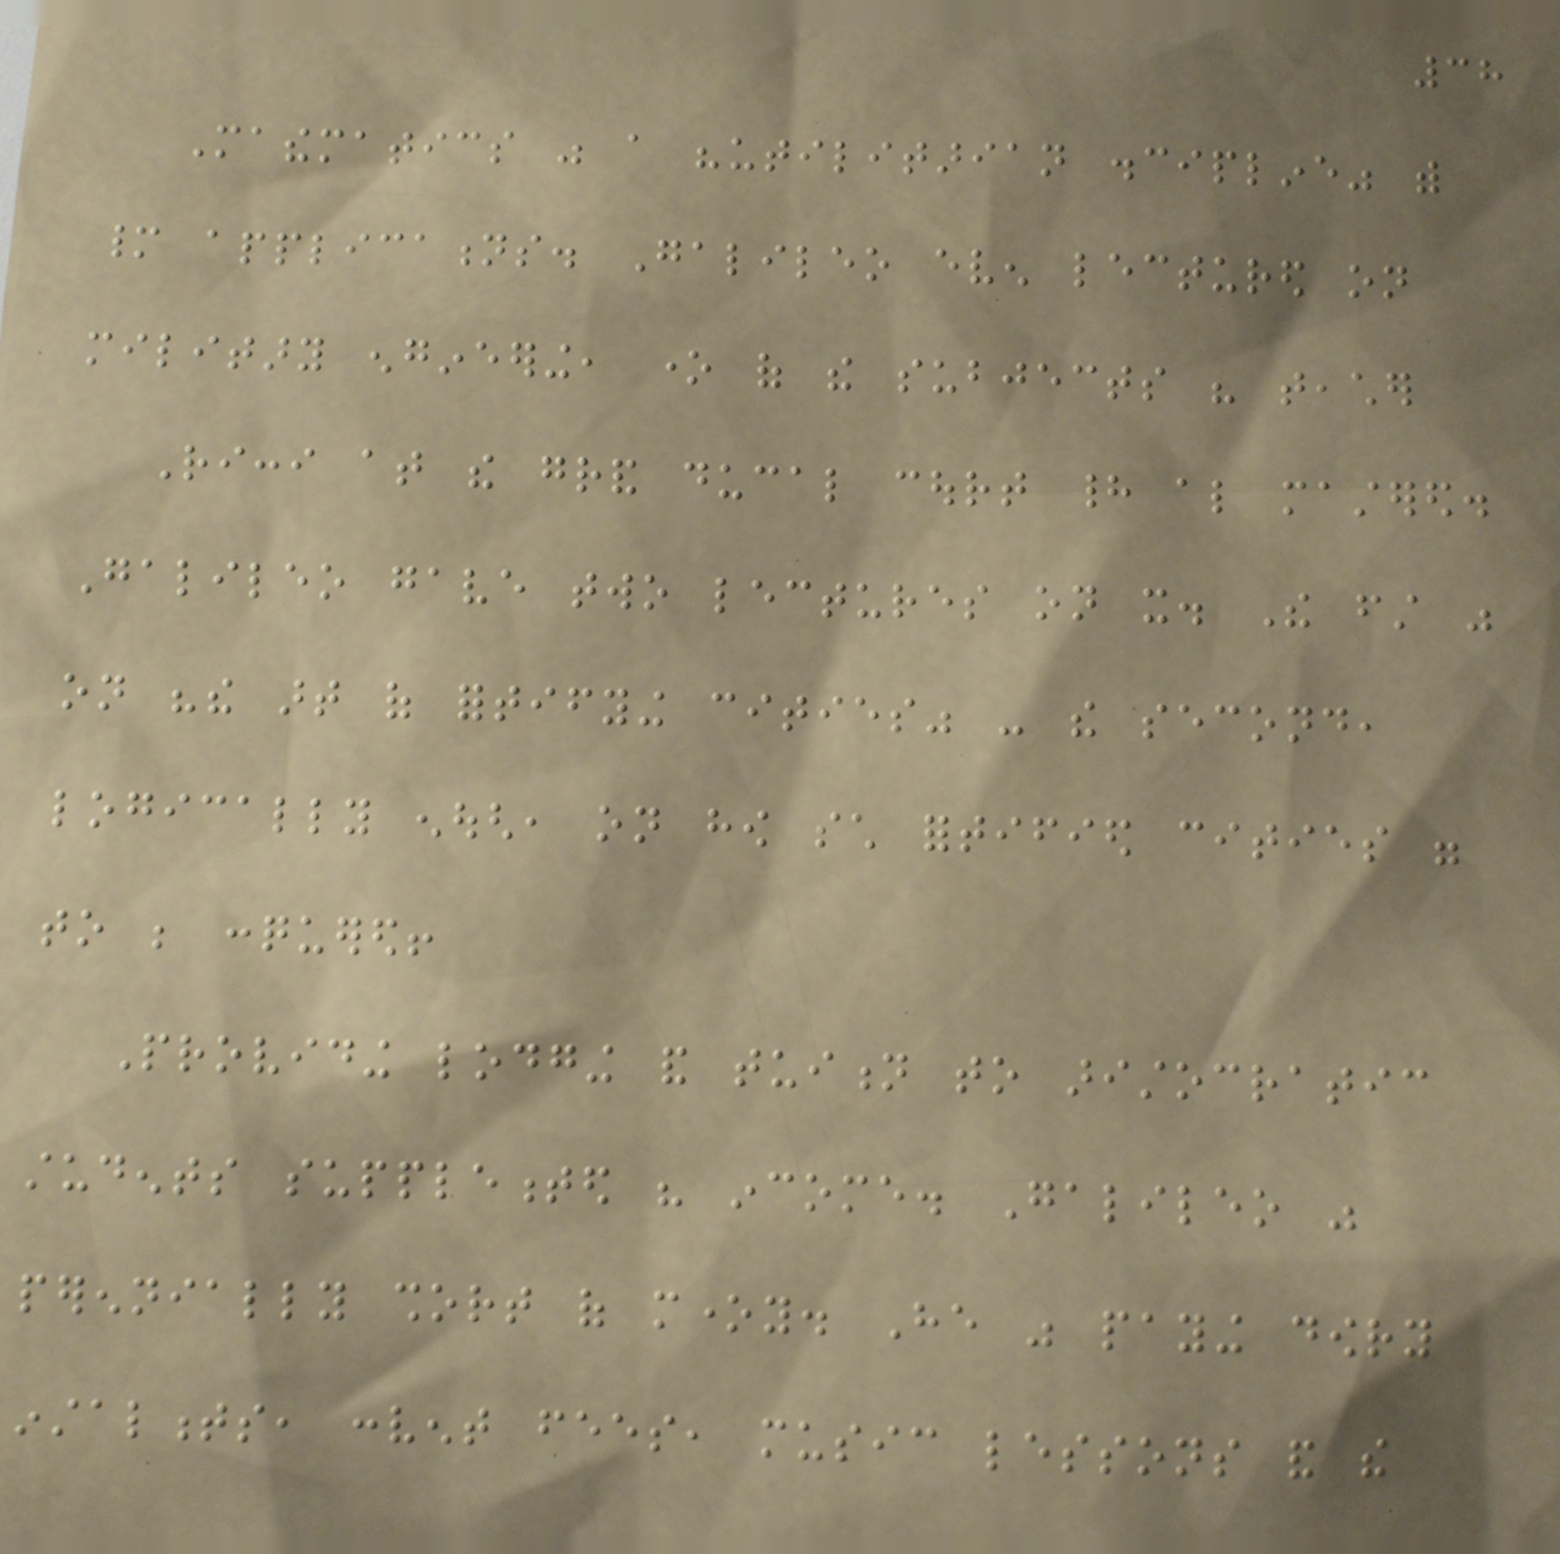38
Mathematics was a "utilitarian discipline" with
many applications. Galileo even lectured on
military engineering, one of the subjects his teacher
Ricci at the grand ducal court had also mastered.
Galileo gave two lectures on it. The first was
on "the art of fortifying cities" - the second,
logically enough, on how such fortified cities were
to be conquered!
Providing lodging and tuition to aristocratic
students supplemented his income. Galileo was
perennially short of money. He was paying dowry
instalments, convent fees, music lessons and the
